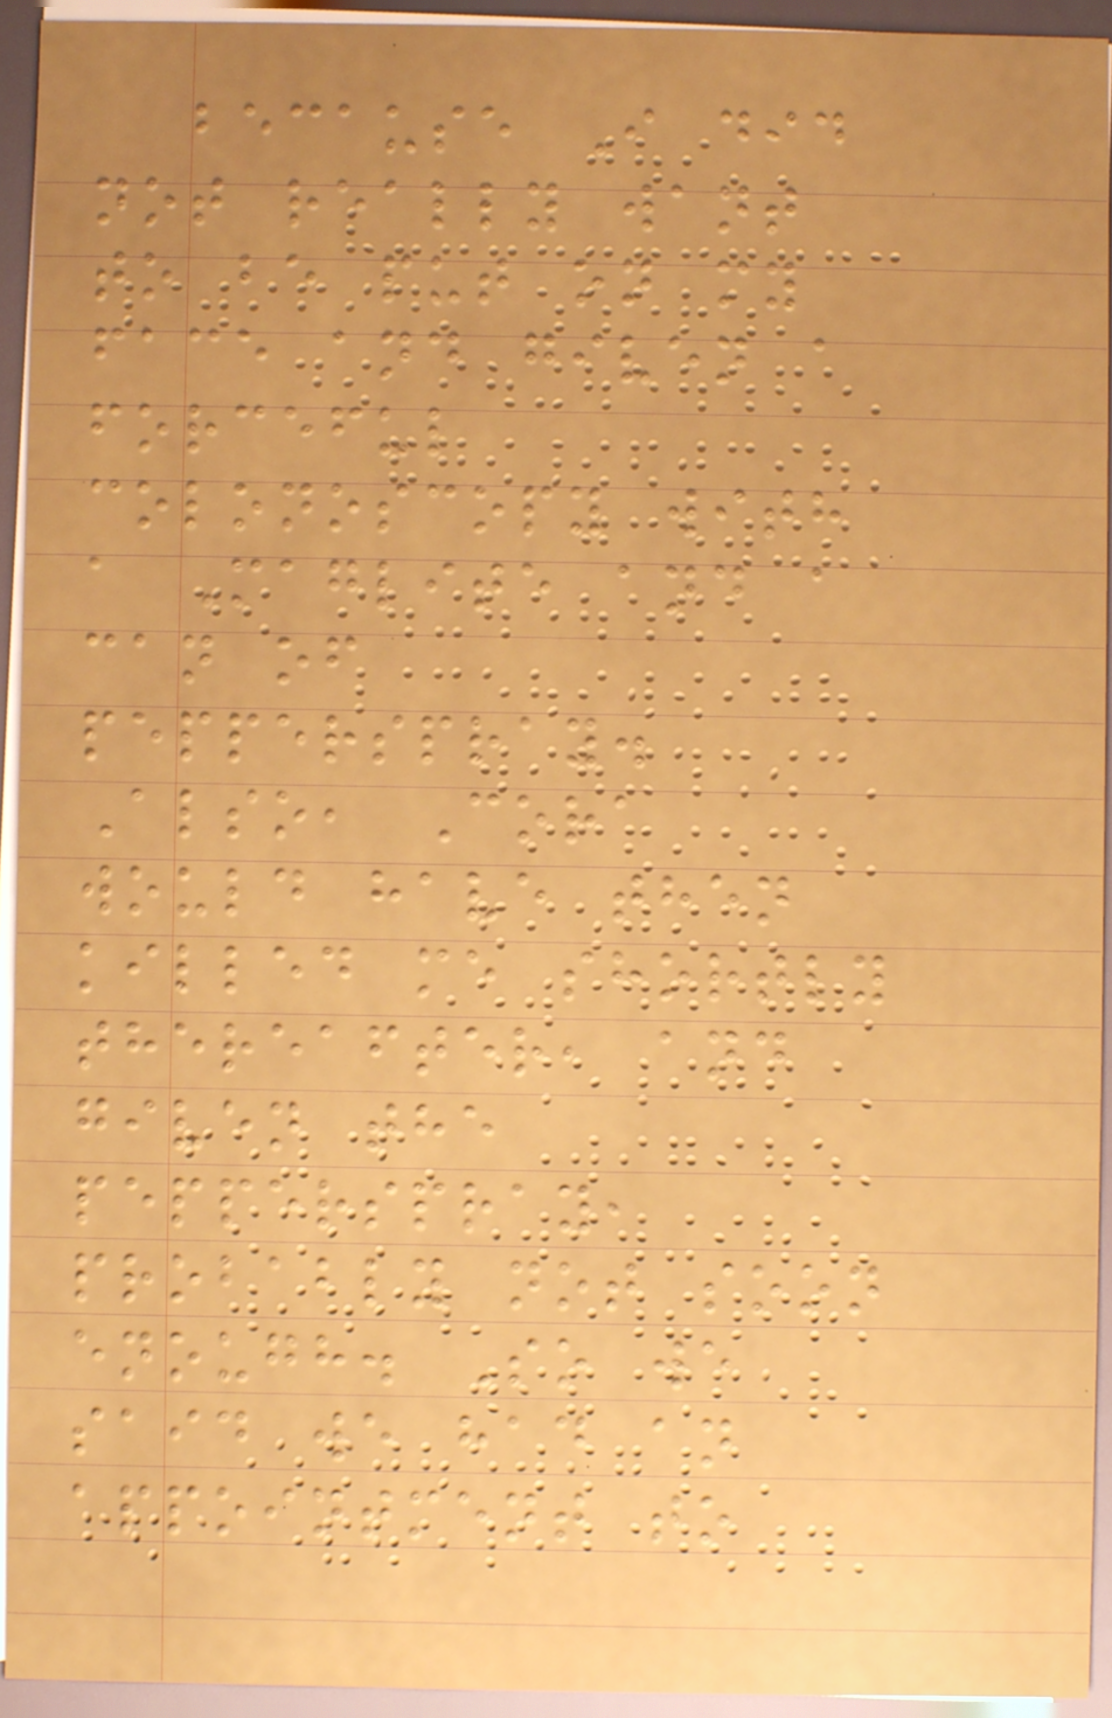because I did
not really want
to be put on my
face and given a
forceful
colonoscopy with
a Maglite and a
can of
pepperspray.
Also, Cora
would have then
killed me shortly
thereafter, and
given the
pepperspray,
probably not soon
enough. So we
said we had an
appointment to
